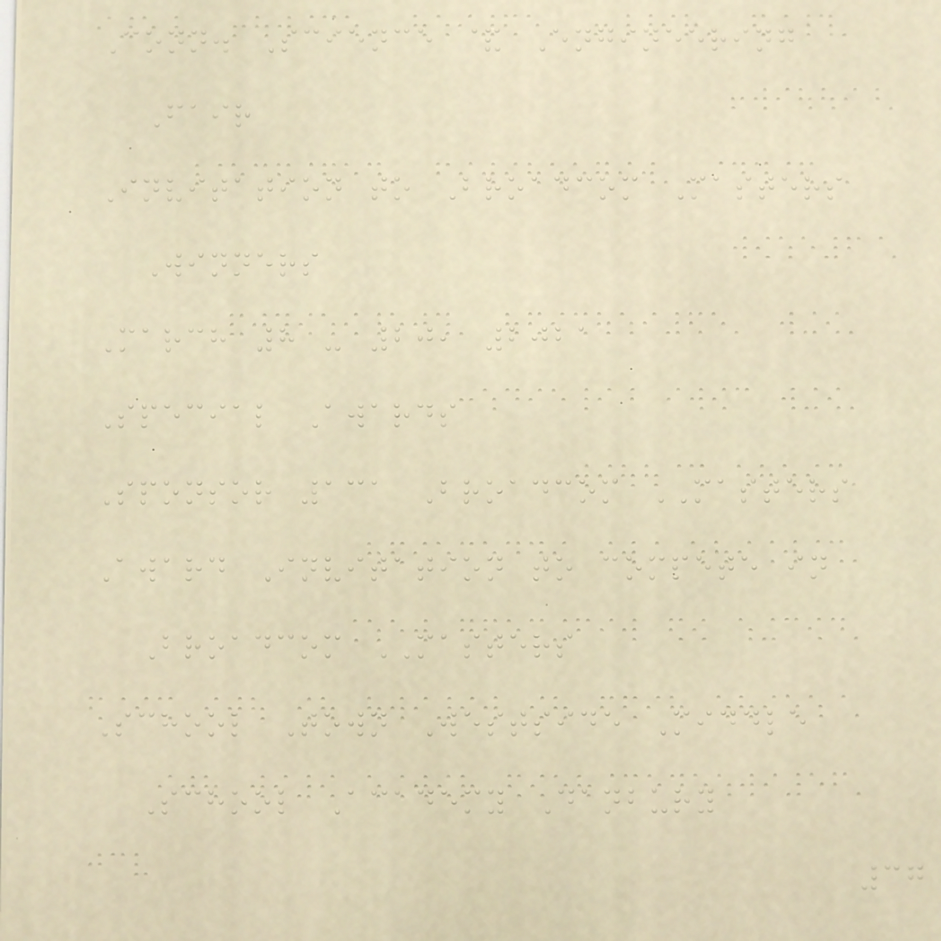Conn. Science & Engineering
Fair
Invitation to Broadcom Masters
Winners
March 8 - 20, 2021
Special Awards
Sponsor 131 Broadcom MASTERS
Award Invitation to compete in
Broadcom MASTERS
School Town Westside Middle
School Academy Danbury
37
